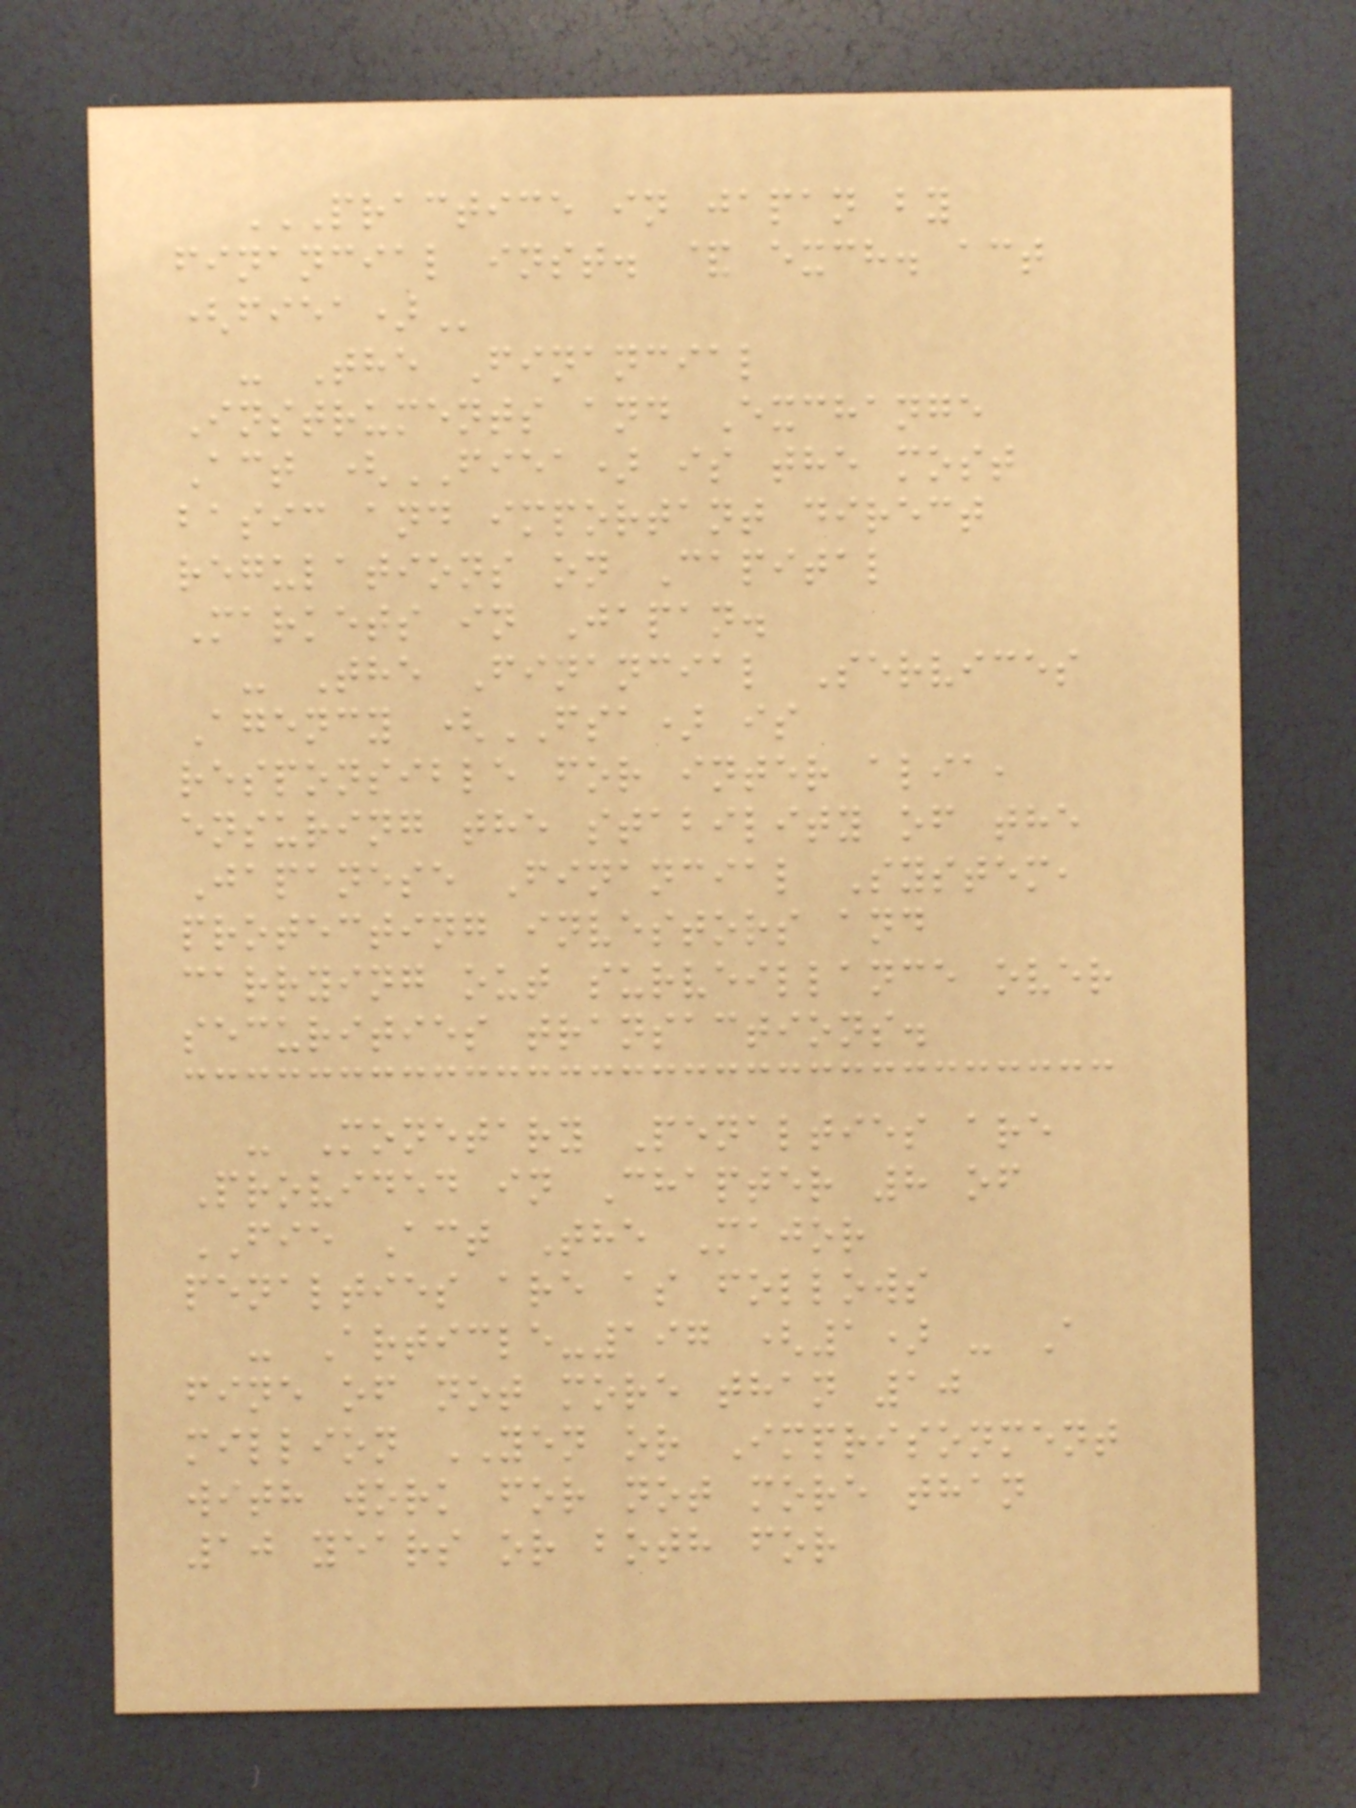PRACTICE IN JAPAN BY
FINANCIAL INST. & EXCH. ACT
(FIEA)
- The Financial
Instruments and Exchange
Act (FIEA) is the most
basic and important direct
regulations on Capital
Markets in Japan.
- The Financial Services
Agency (FSA) is
responsible for inter alia,
ensuring the stability of the
Japanese Financial System,
protecting investors and
carrying out surveillance over
securities transactions.
- Monetary Penalties are
Provided in Chapter 8 of
FIE Act The Major
penalties are as follows
- Article-197 (1) - A
fine of not more than 10
million YEN or Imprisonment
with work for not more than
10 years or both for
